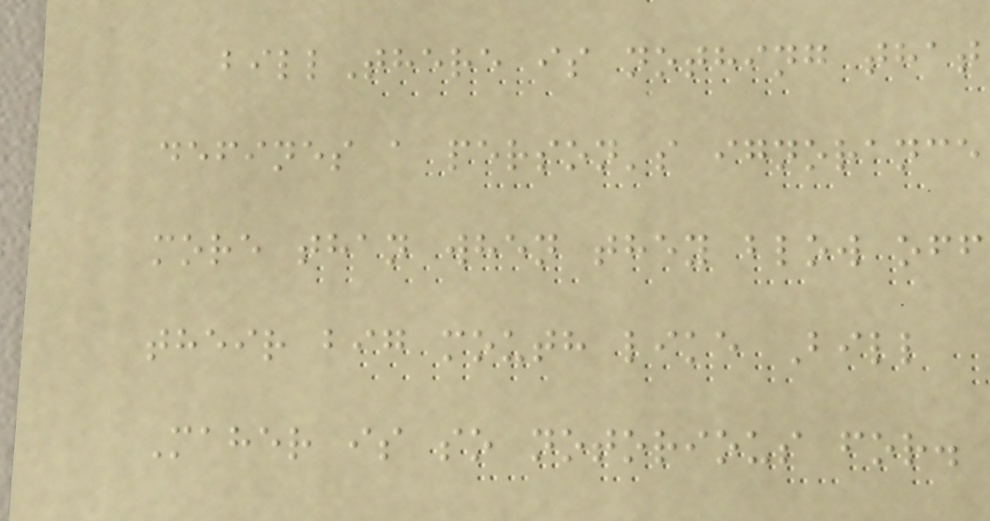billThere is nothing that
defines a person's ignorance
more than when they blow off
their big mouth like Bill
Maher is so notorious for.
